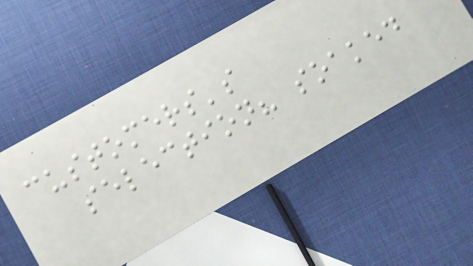customers's
selection? soaked
